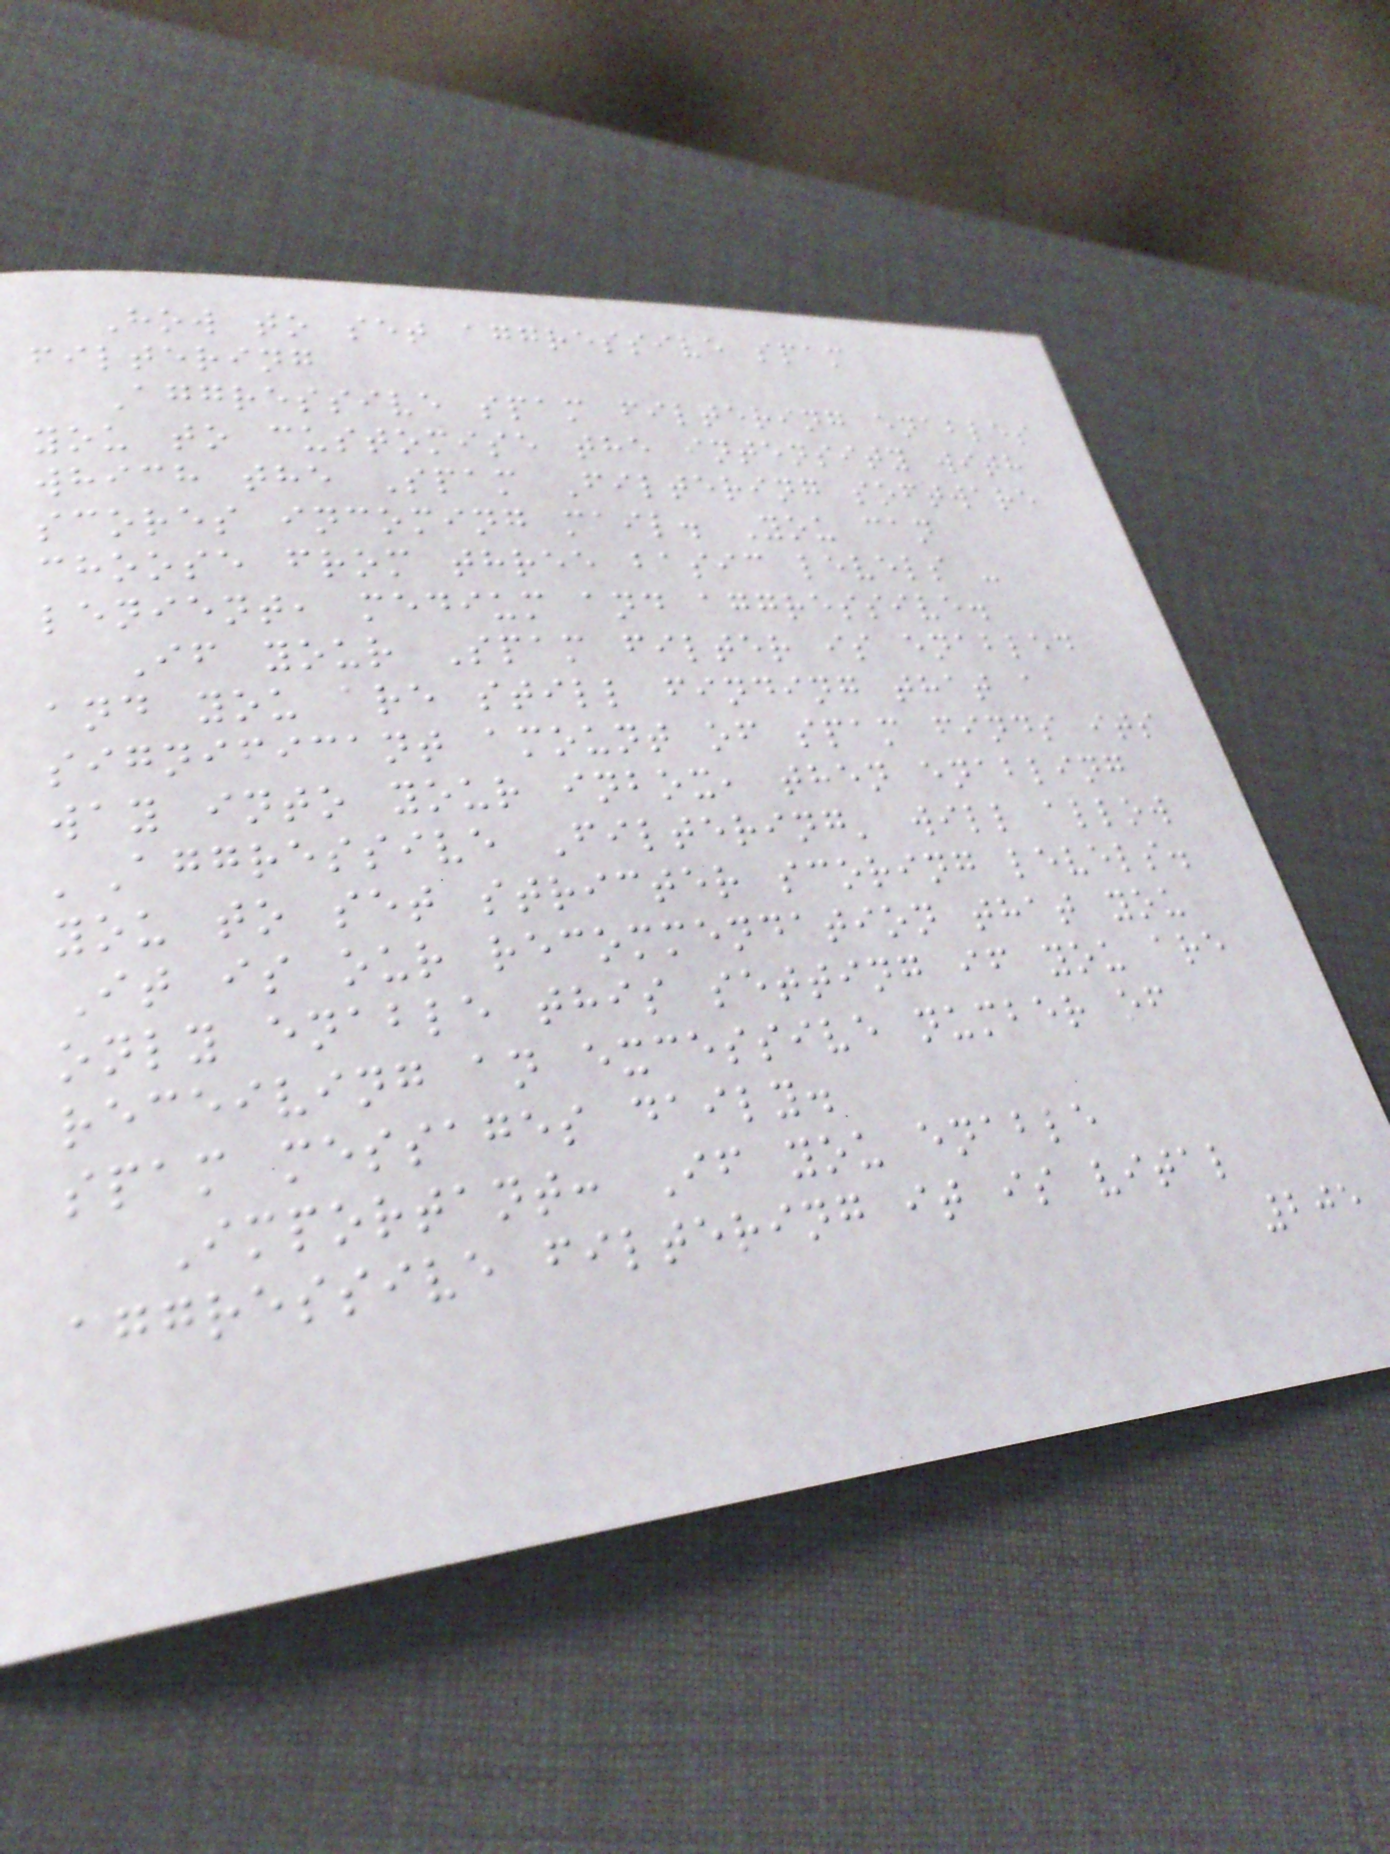How to set aggressive spam
filtering
Aggressive spam filtering enables
you to customise the intensity with
which the Spam Filtering software
scores incoming mail. You can
choose from three basic levels -
lenient, medium and aggressive.
If your Spam filter is enabled
and you are still finding that a
significant amount of spam finds its
way into your inbox, then enabling
'Aggressive Filtering' will allow
you to set stricter scoring levels.
It is our recommendation that you
only enable this setting if you are
receiving an excessive number of
spam messages daily.
Important: If you enable
aggressive filtering it is vital
205
